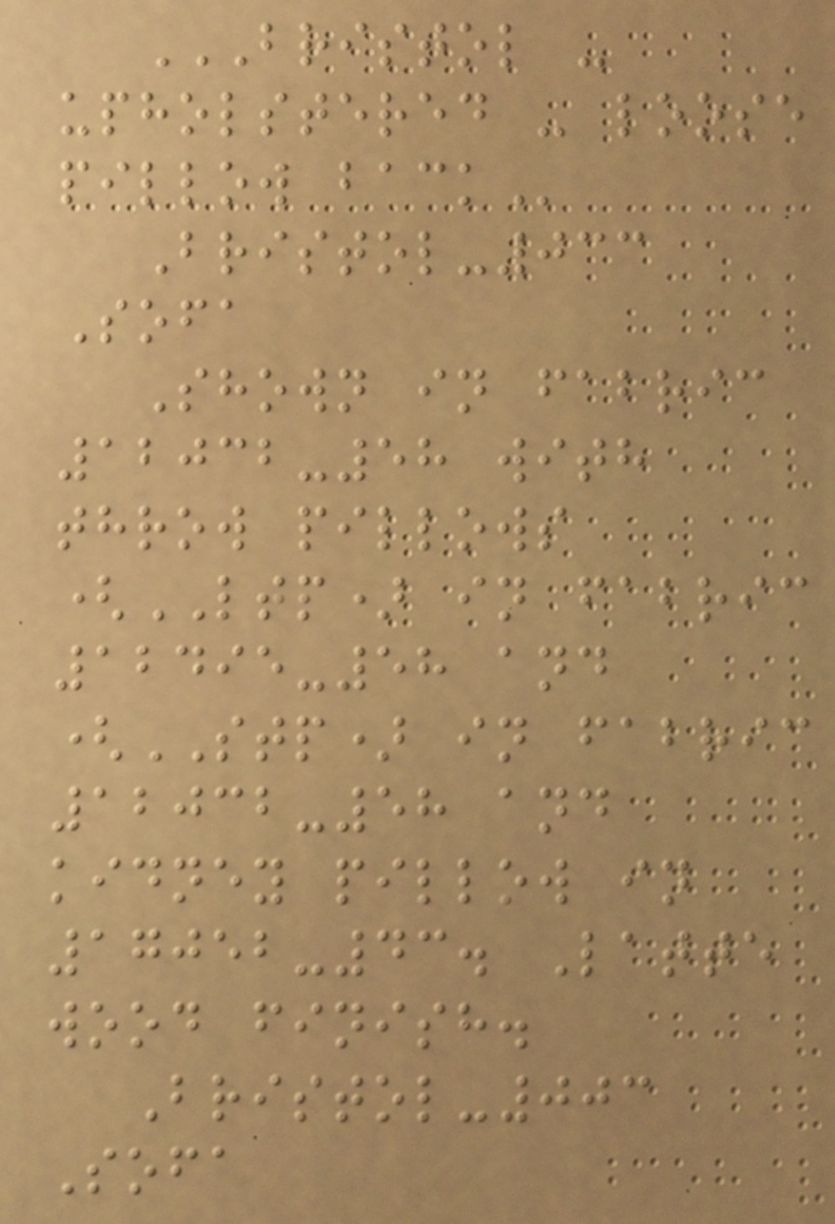BRISTOL -
UPHOLSTERED - LOOSE
PILLOW BACK
Bristol-033
Sofa
Shown in fabric
12032-58 with
throw pillows
(LTP) in fabric
12495-58 and
(STP) in fabric
12032-58 and
kidney pillow in
17052-43. Latte
wood finish.
Bristol-003
Sofa
